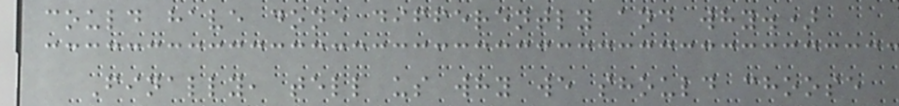could have done differently and why.)
Finally, tell us why we should choose
